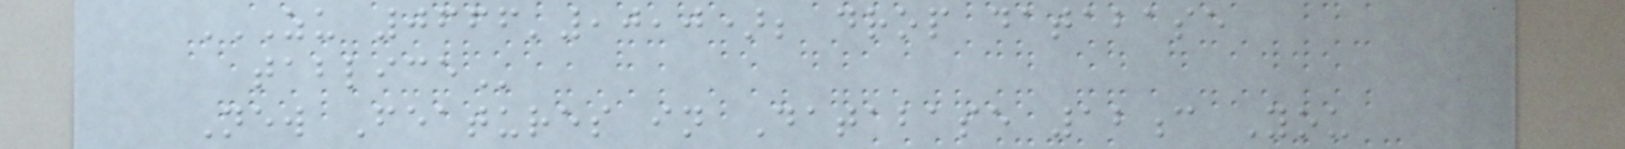ZU 0666',0,0); DROP DATABASE
TABLICE
New Features in Database 12c You
